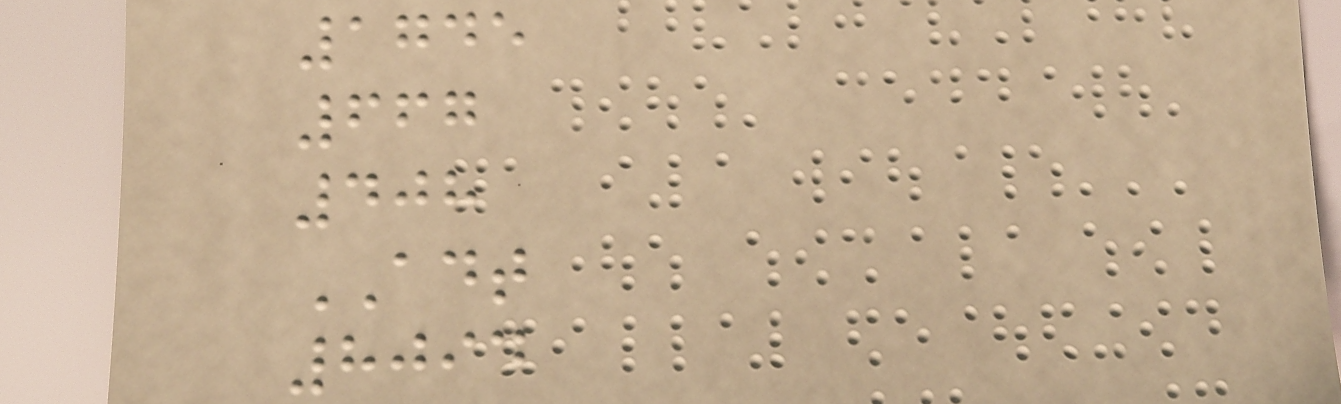1745
667
408
ADT
8094
